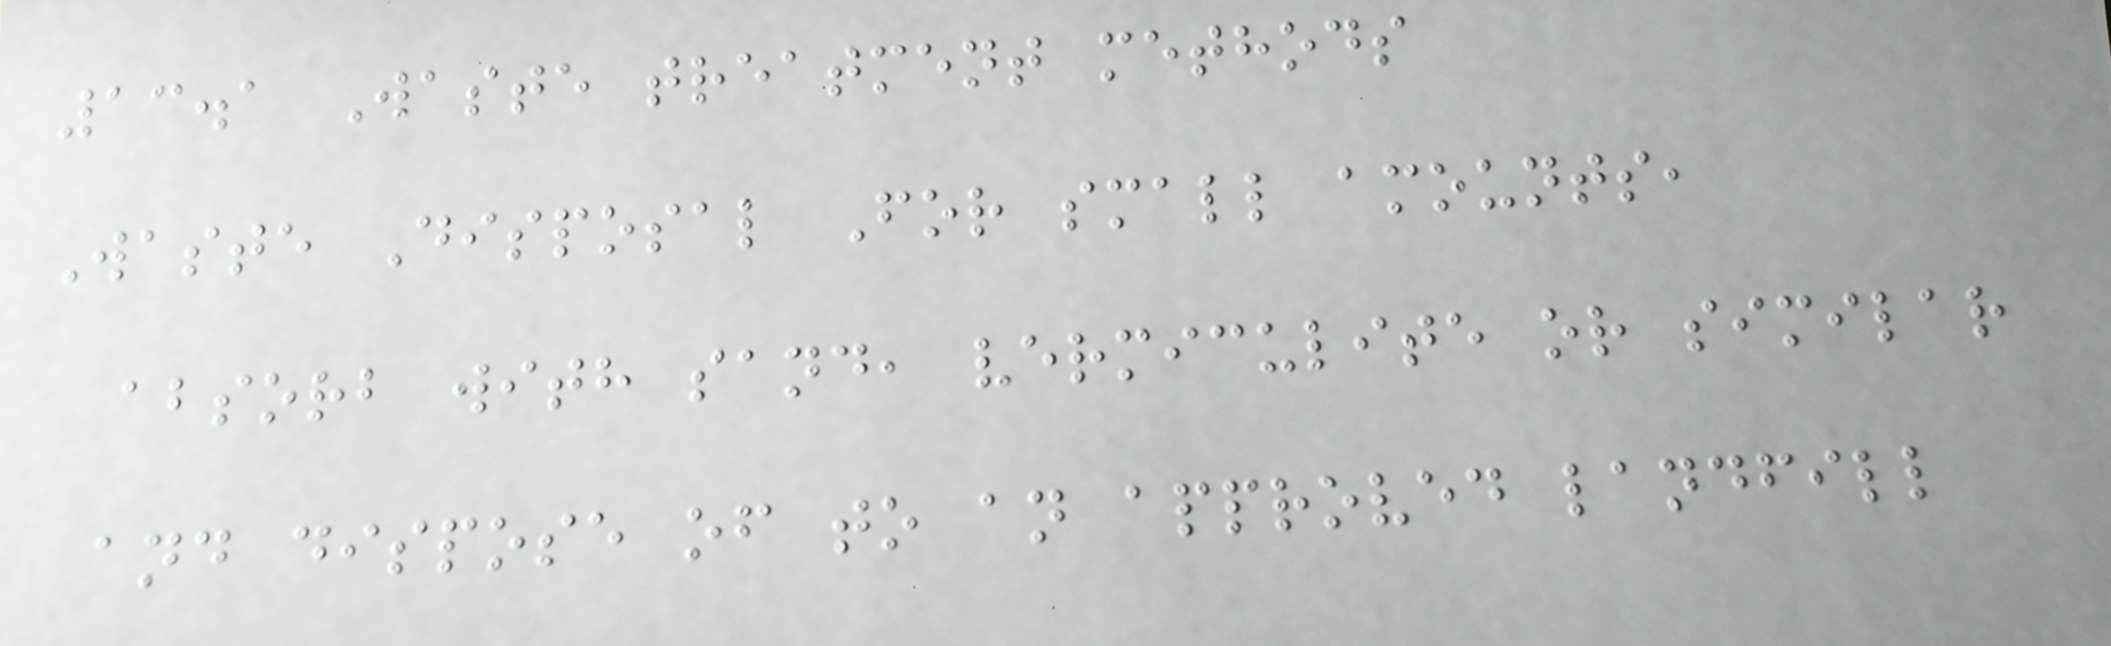13.1 Waste treatment methods
Waste Disposal For small amounts,
absorb with sand, vermiculite or similar
and dispose of to an approved landfill
